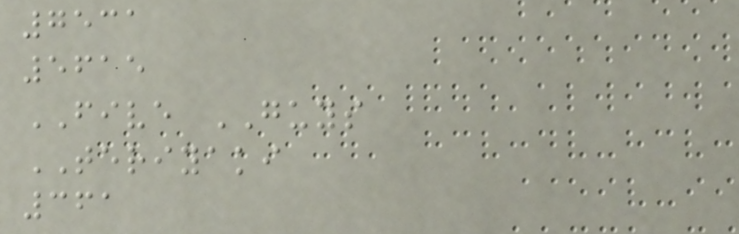7531
5615
FIVE GUYS
TERIYAKI
361
